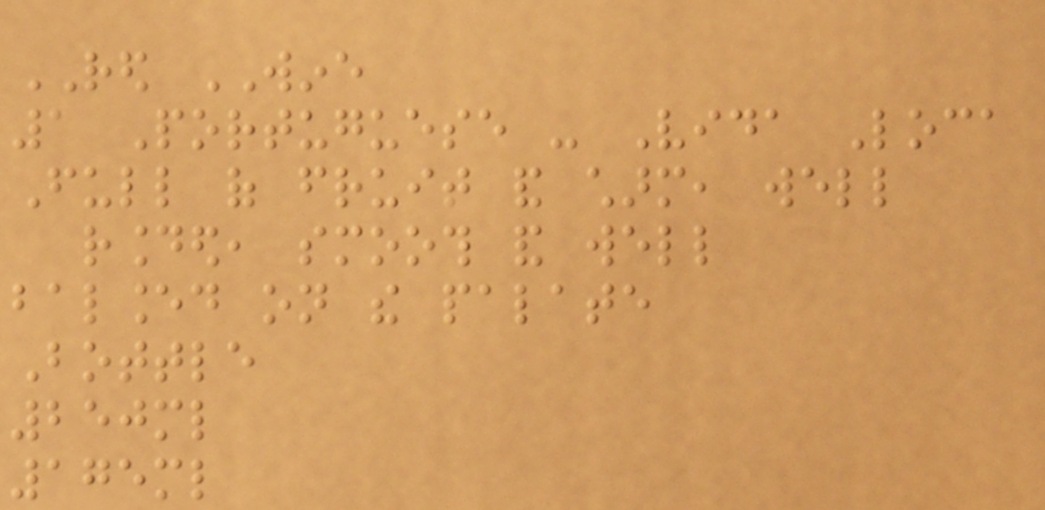RED WINE
1 Portuguese - Vida Loca
Full of fruit and charm, well
rounded, smooth and well
balanced on the palate
Bottle
250ml
175ml
